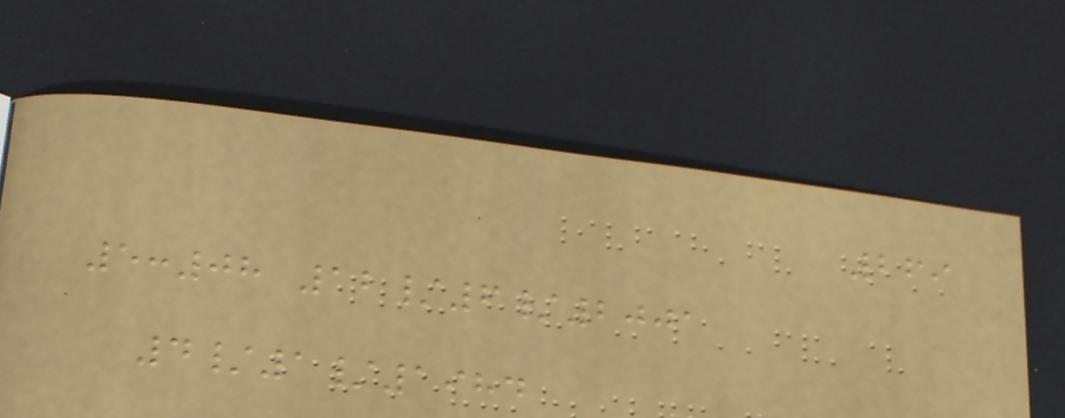269
5:08 12/6/2001
4/1/1984
